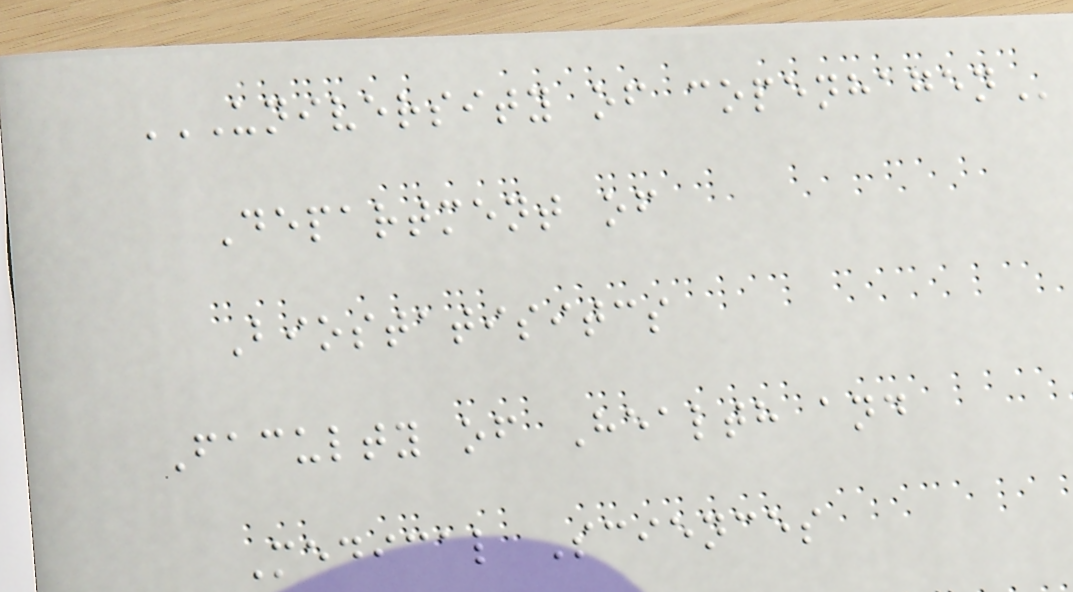UNIVERSITY OF COPENHAGEN
Department of
Biostatisitcs
Faculty of Health and
Medical Sciences
